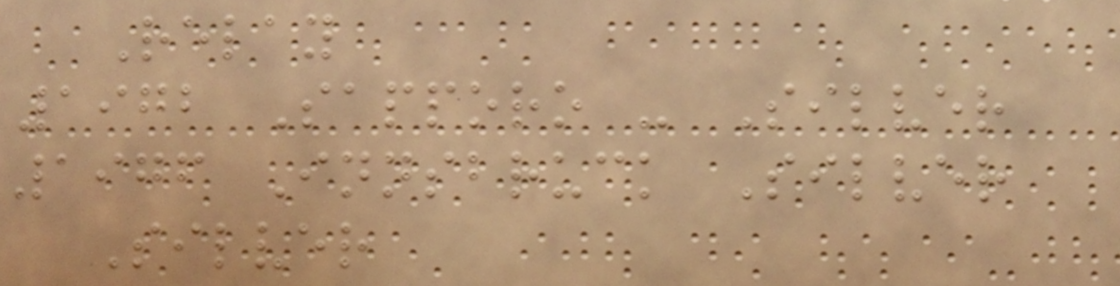Relay
1972 Sapporo - Silver
1976 Innsbruck Silver
Silver
